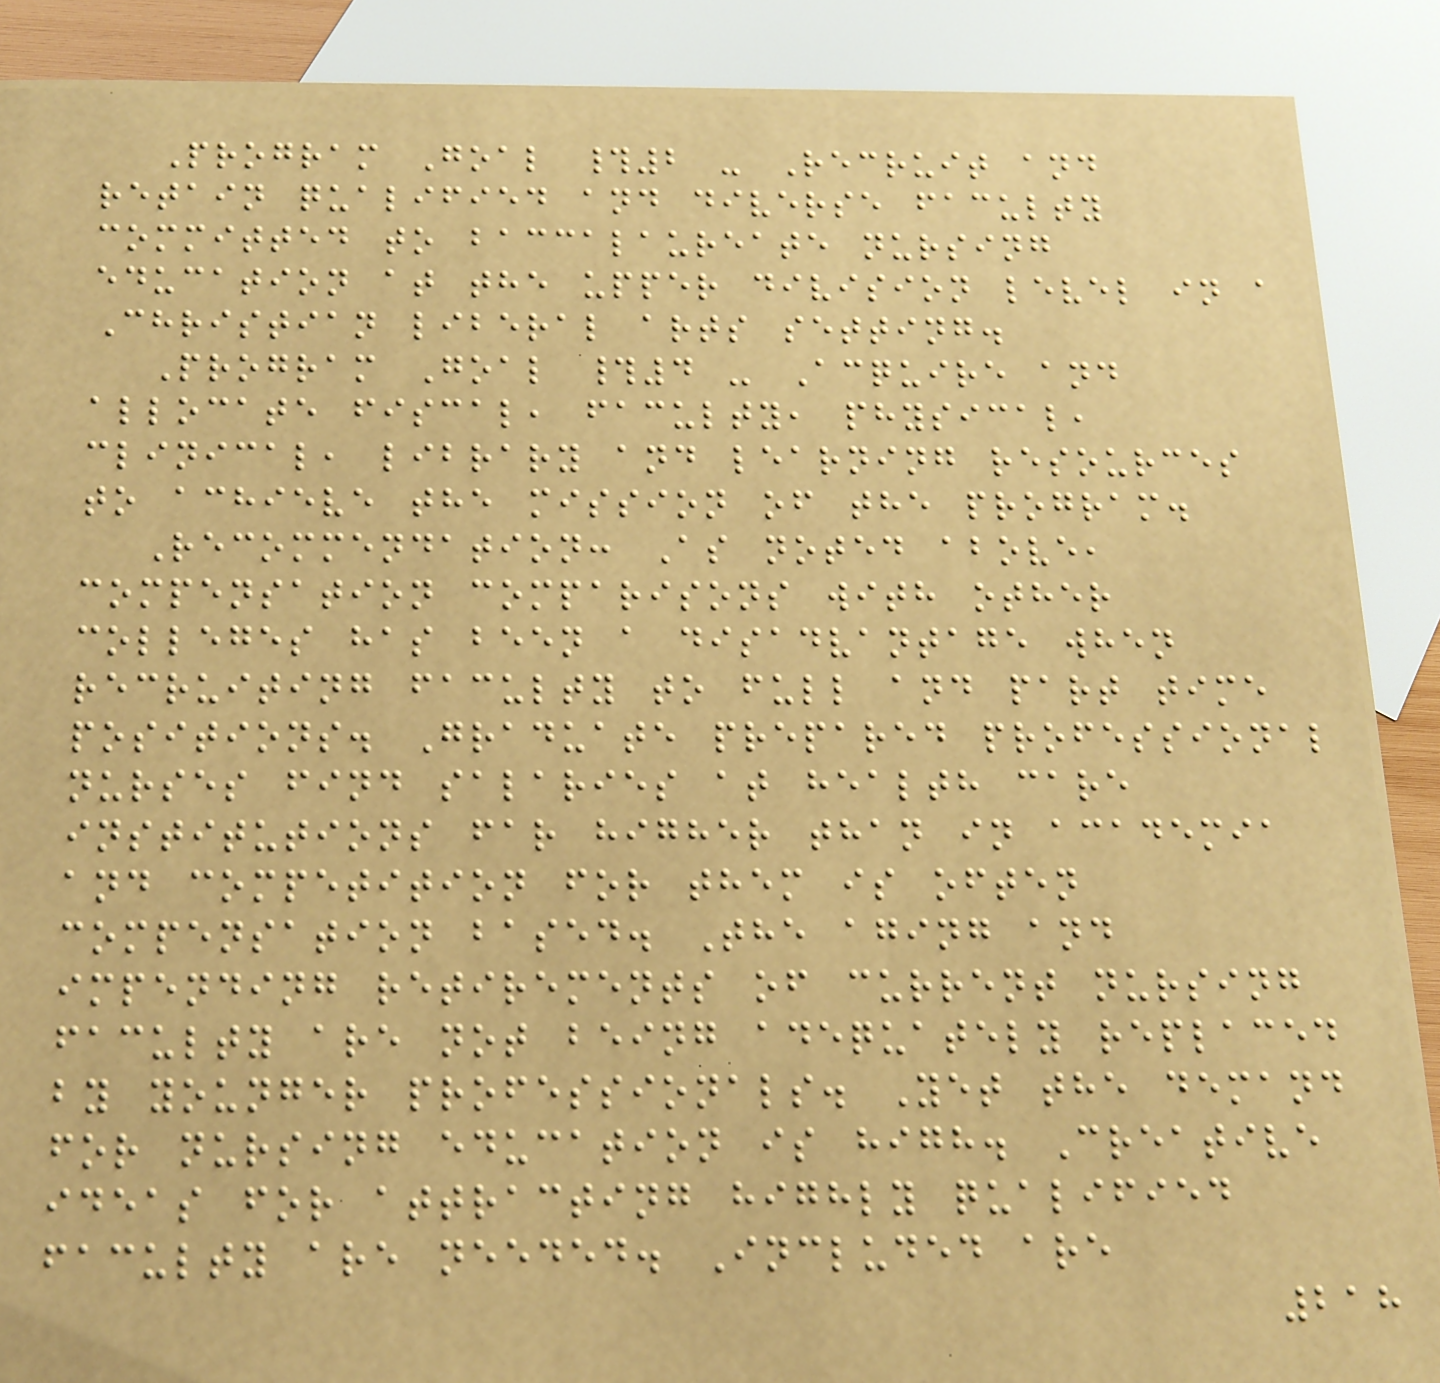Program Goal #2 - Recruit and
retain qualified and diverse faculty
committed to baccalaureate nursing
education at the upper division level in a
Christian liberal arts setting.
Program Goal #4 - Acquire and
allocate fiscal, faculty, physical,
clinical, library and learning resources
to achieve the mission of the program.
Recommendation: As noted above,
compensation comparisons with other
colleges has been a disadvantage when
recruiting faculty to full and part time
positions. Graduate prepared professional
nurses find salaries at health care
institutions far higher than in academia
and competition for them is often
compensation based. The aging and
impending retirements of current nursing
faculty are not being adequately replaced
by younger professionals. Yet the demand
for nursing education is high. Creative
ideas for attracting highly qualified
faculty are needed. Included are
218
